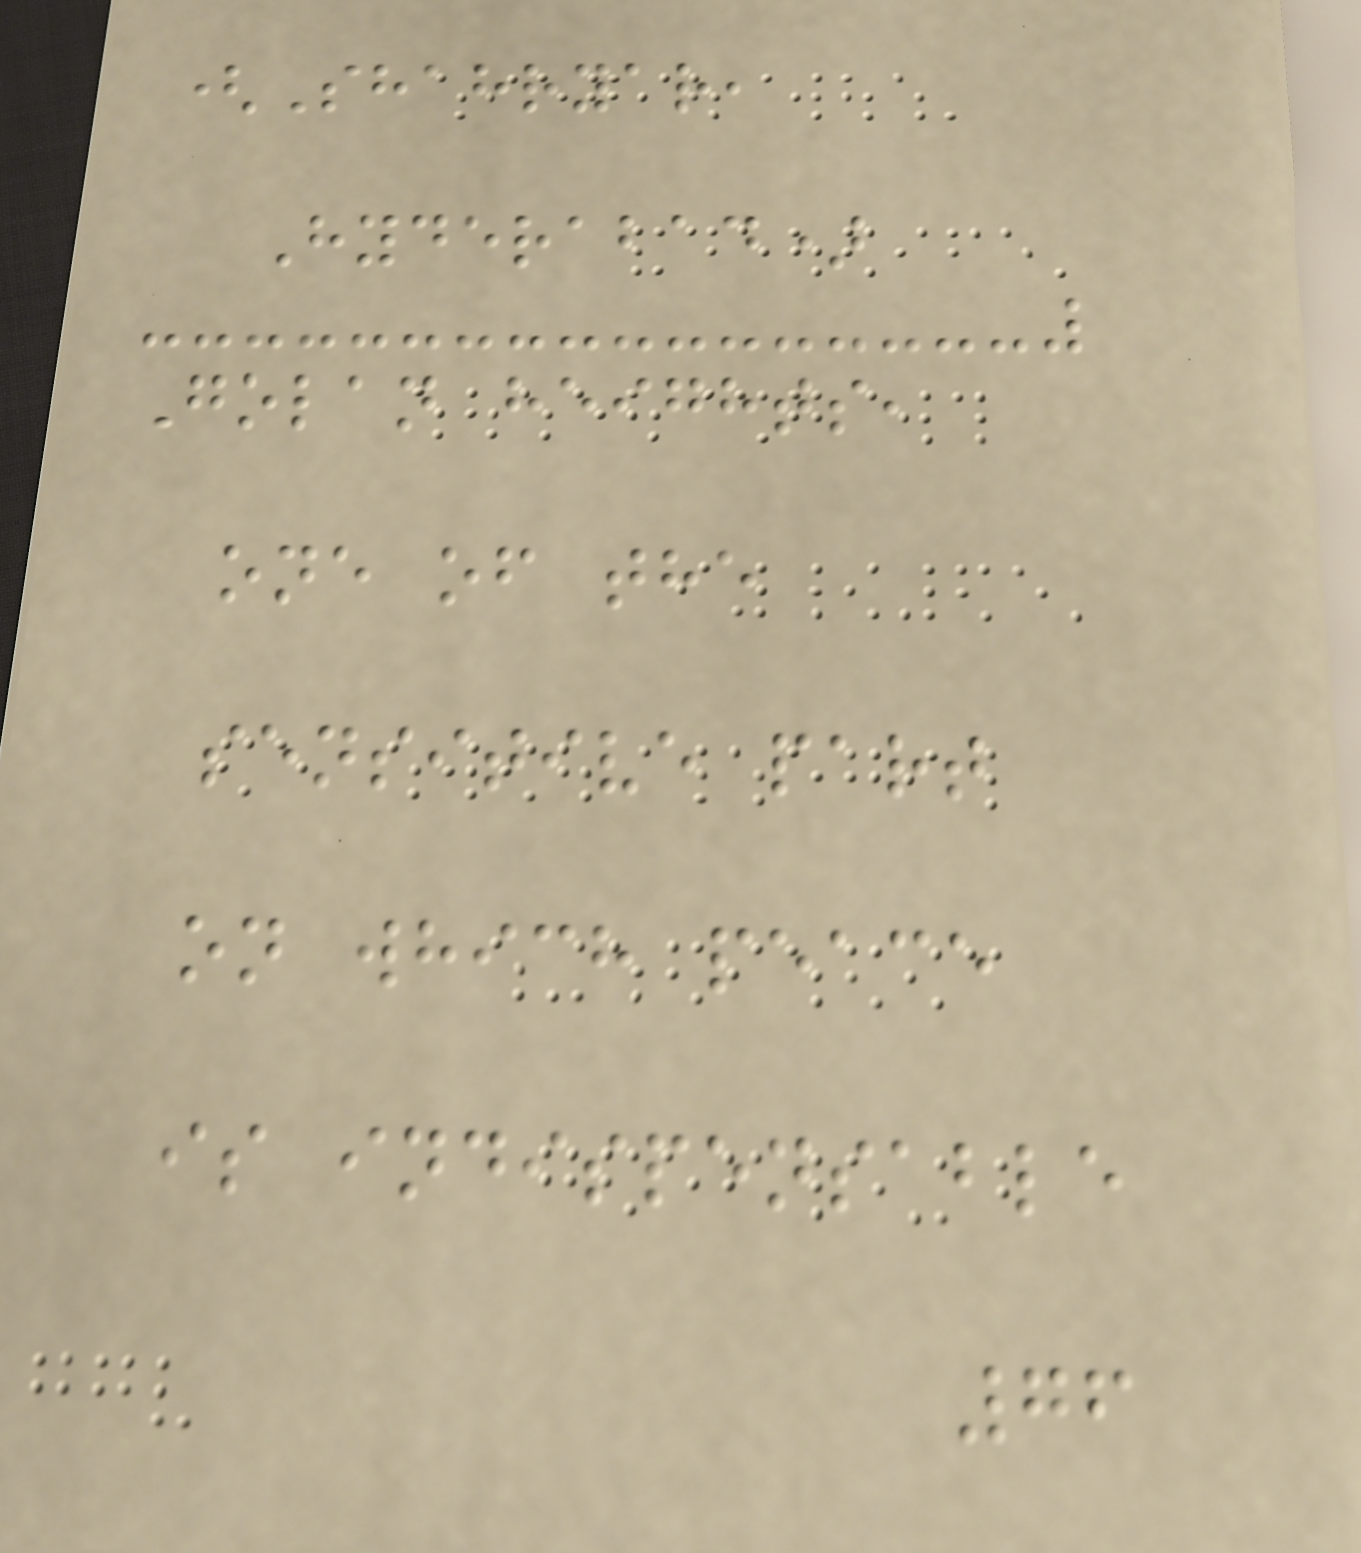(Shahryar,
Hyderabad)
Golan heights,
one of the
sensitive part
on which peace
is indispensable
76
